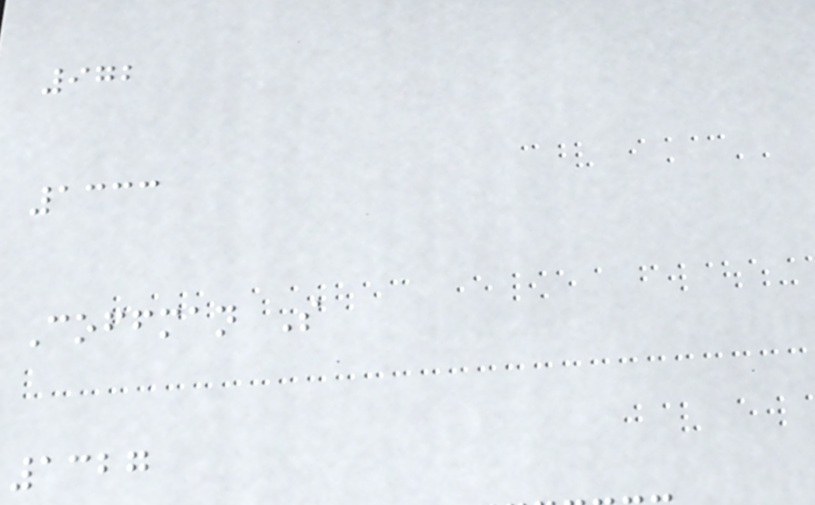972
1333
Coffman S
1327
